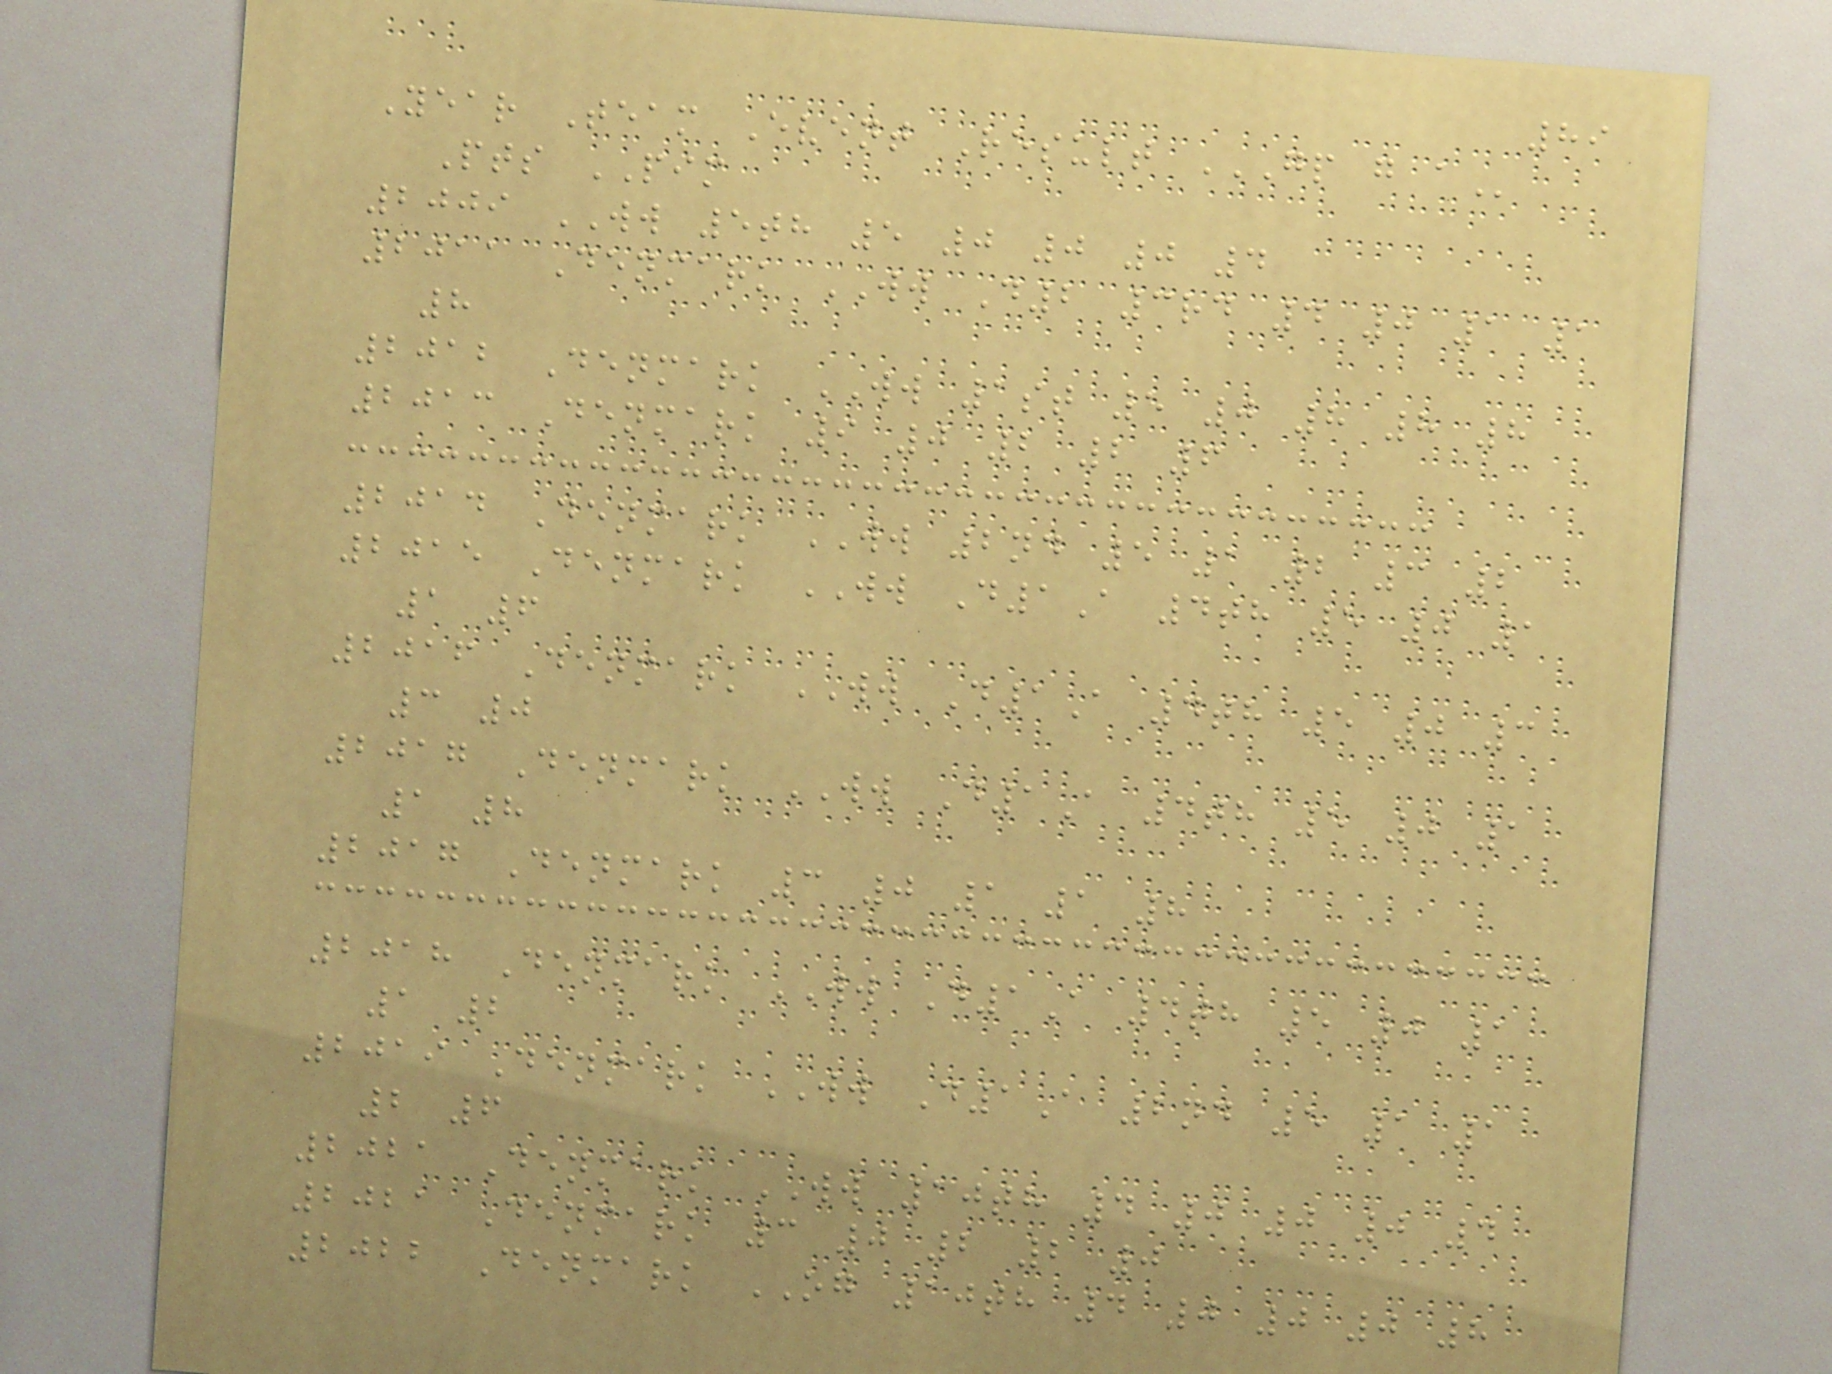89
Year Team Event Result GP G A
Pts PIM
2009 WW 5th 5 0 0 0 4
2011 Denmark WW D2 3rd 4 0 1 1
8
2012 Denmark WW 1st 5 0 8 8 8
2013 Denmark 9 0 2 2 6
2014 Denmark WW 2nd 5 1 2 3 2
2015 Denmark WW D1A 4th 5 0 1
1 6
2016 Denmark WW D1A 4th 5 0 3
3 0
2017 Denmark WW D1A 4th 5 0 1
1 8
2017 Denmark 3 0 1 1 8
2018 Denmark WW D1A 4th 5 0 1
1 2
2019 Denmark WW D1A 2nd 5 1 1
2 6
2021 Denmark WW 10th 4 0 0 0 4
2021 Denmark 3 0 2 2 0
2022 Denmark OG 10th 4 0 0 0 8
